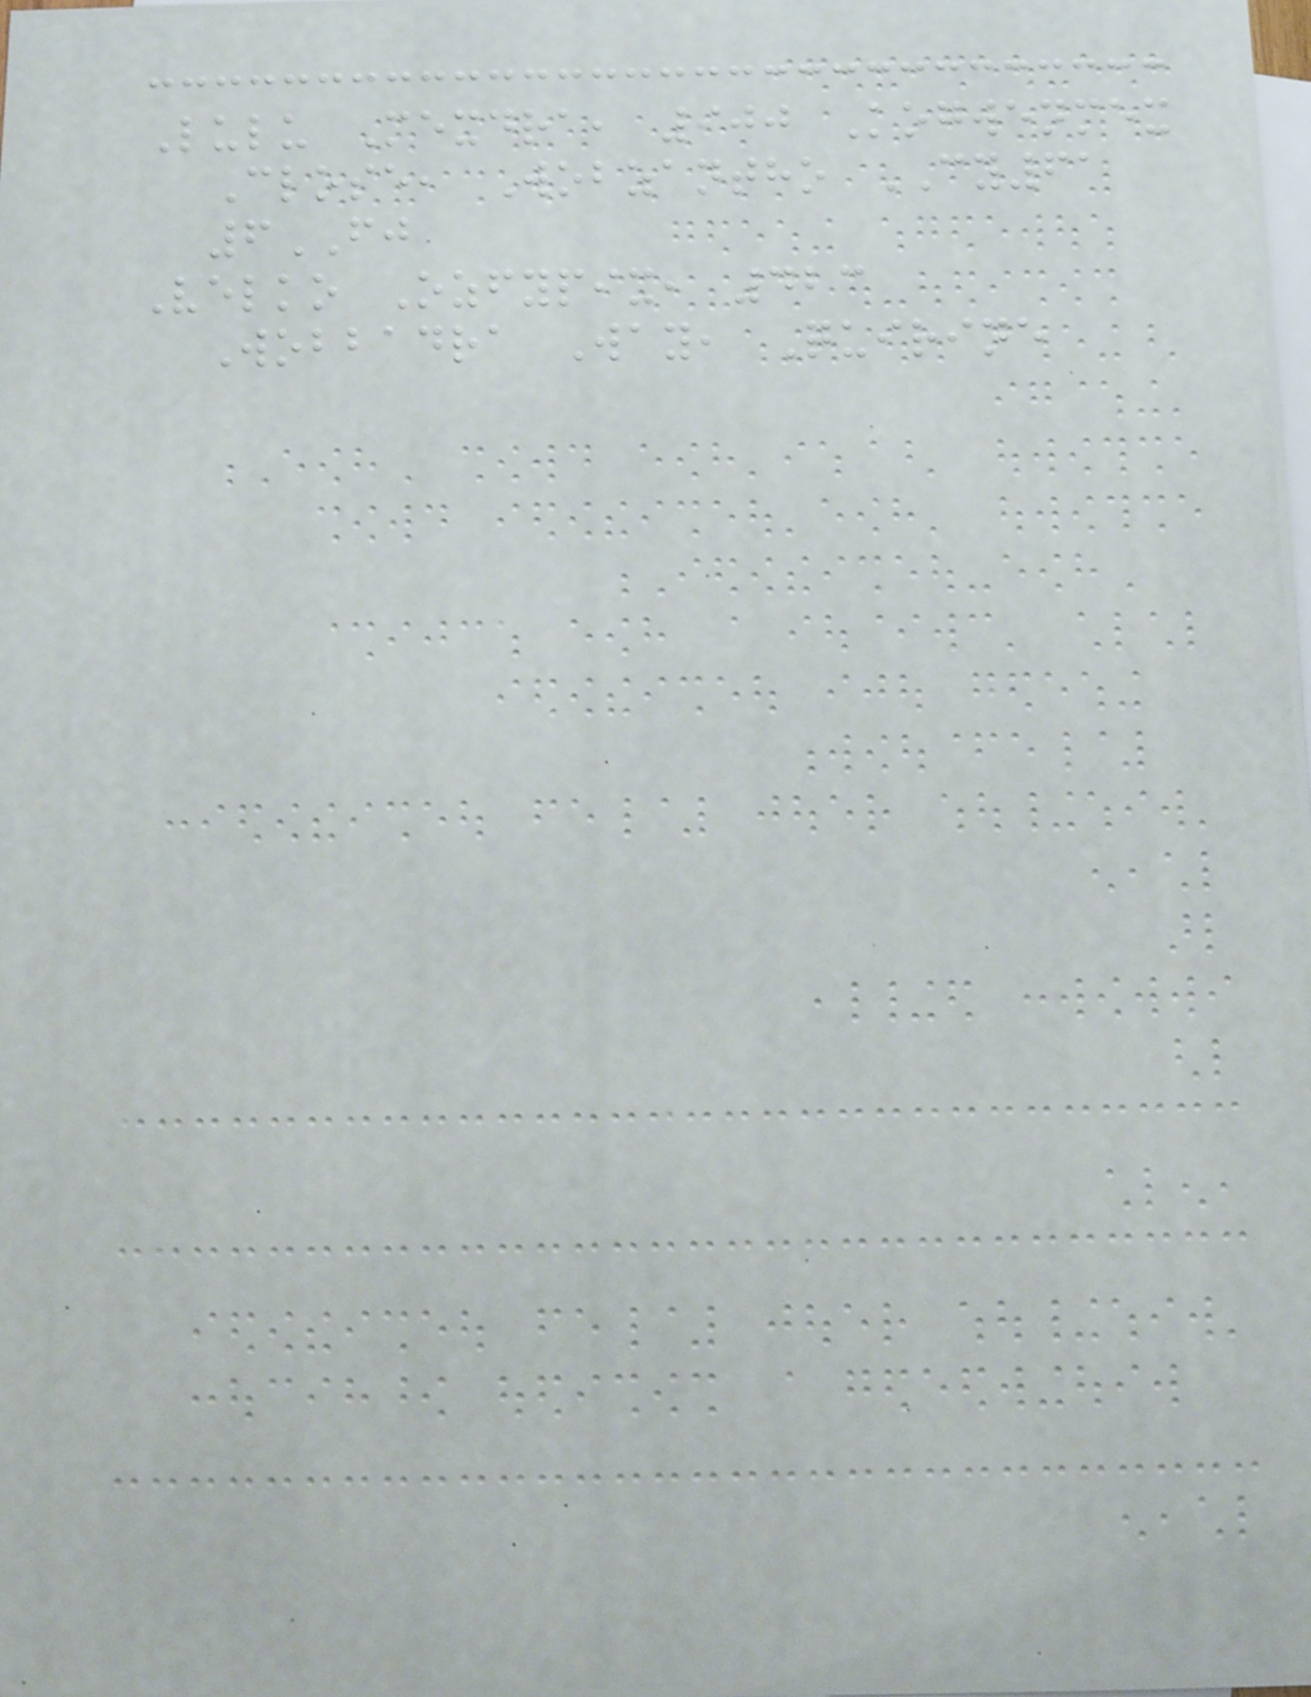Lulu Mexdra, 900 Kogwenmex
Close, Wobzantho CY61
6FJ
Velko Ozfypix, 423
Wobbadra Way, Quirine
